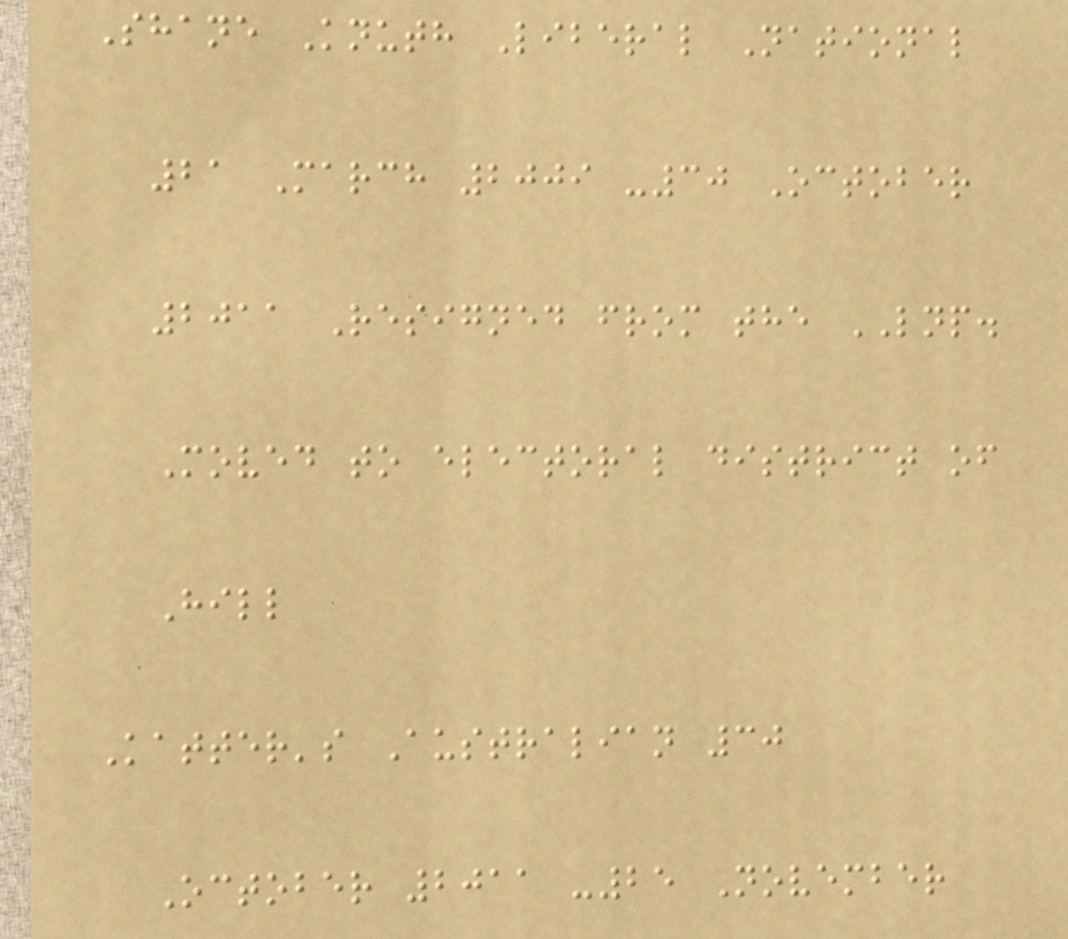Shane Knuth Liberal National
21 March 2009 -30 October
2011 Resigned from the LNP.
Moved to electoral district of
Hill
Katter's Australian 30
October 2011 -25 November
